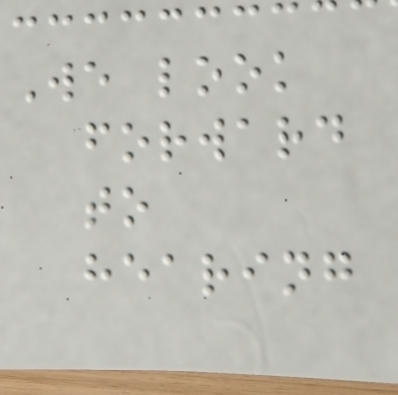We look
forward
to
hearing
